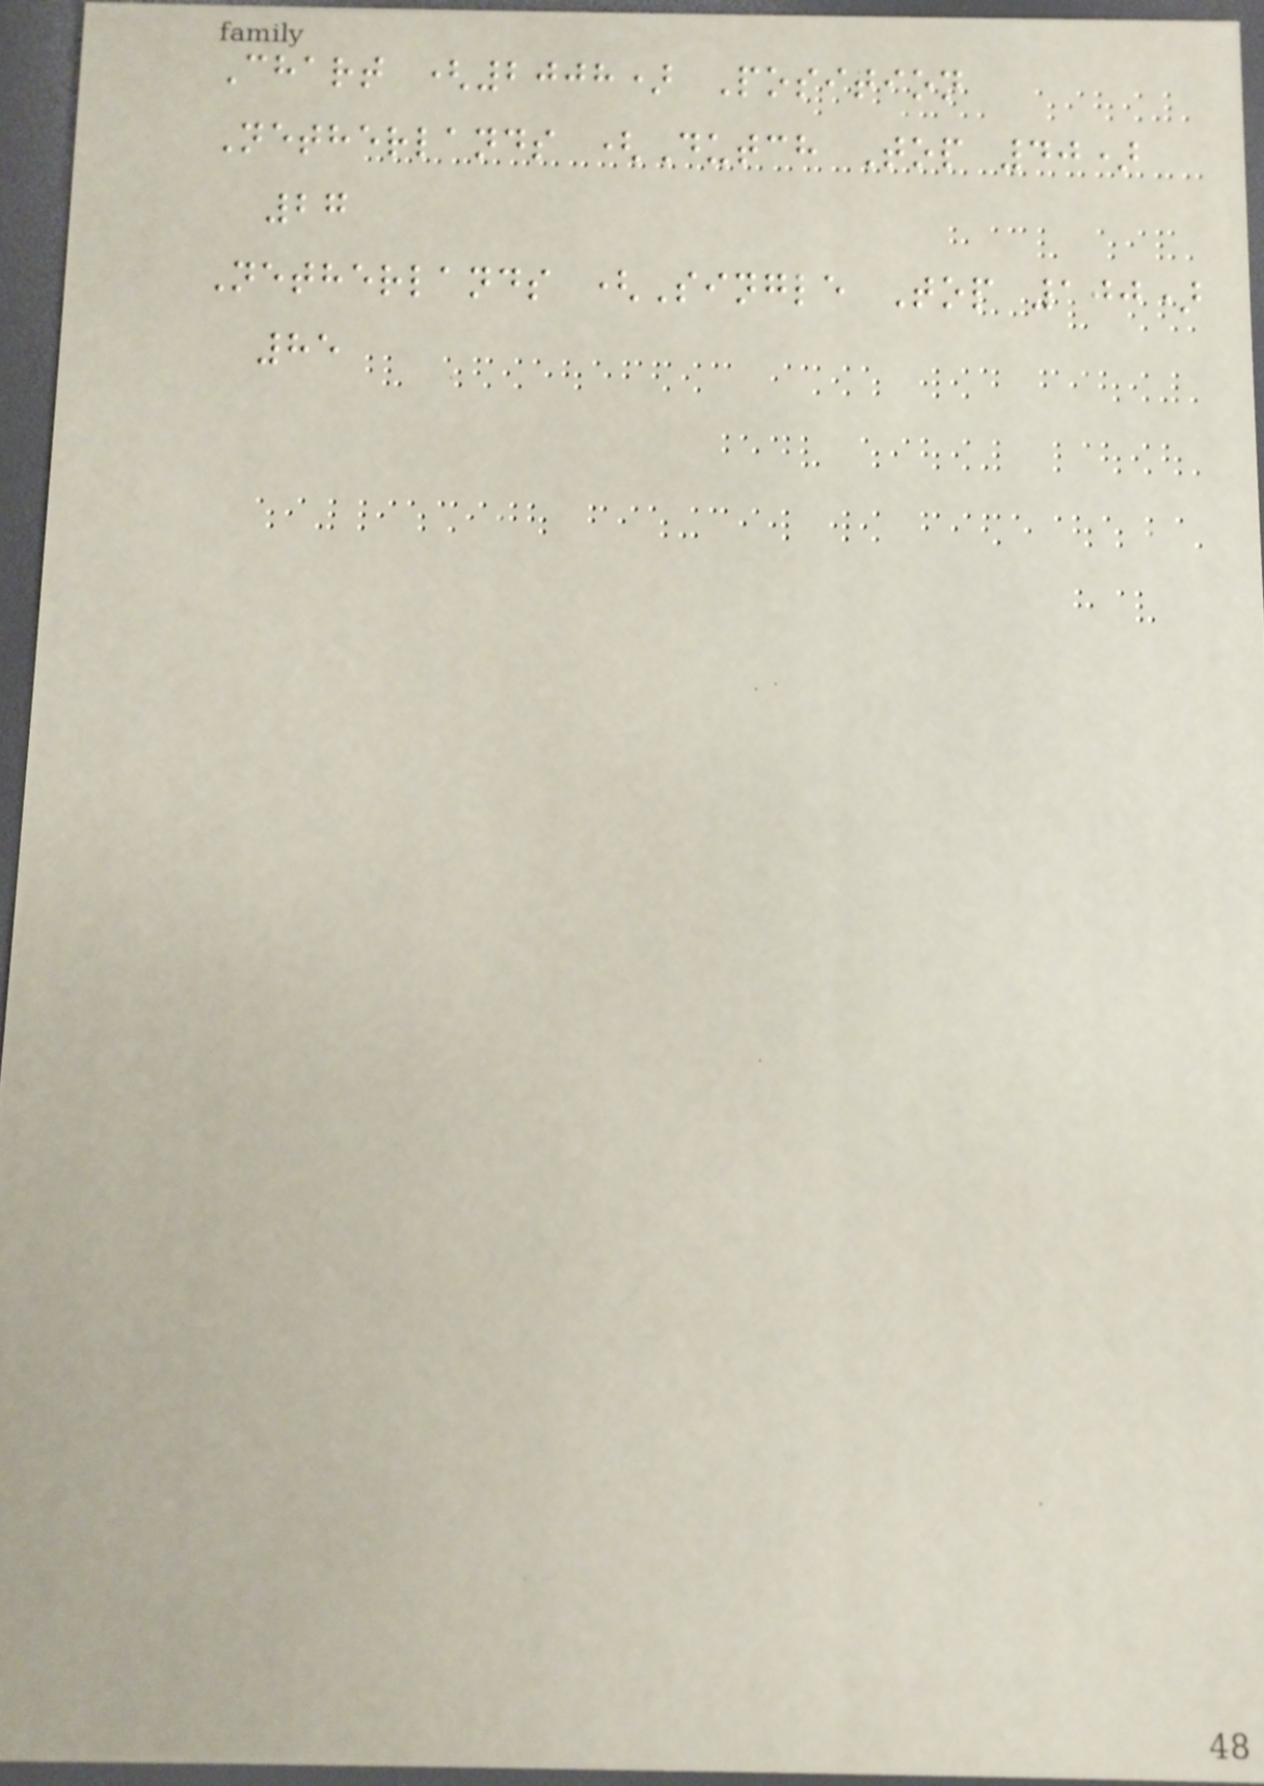Chart (2008) Position
Netherlands (Dutch Top 40)
27
Netherlands (Single Top 100)
85
